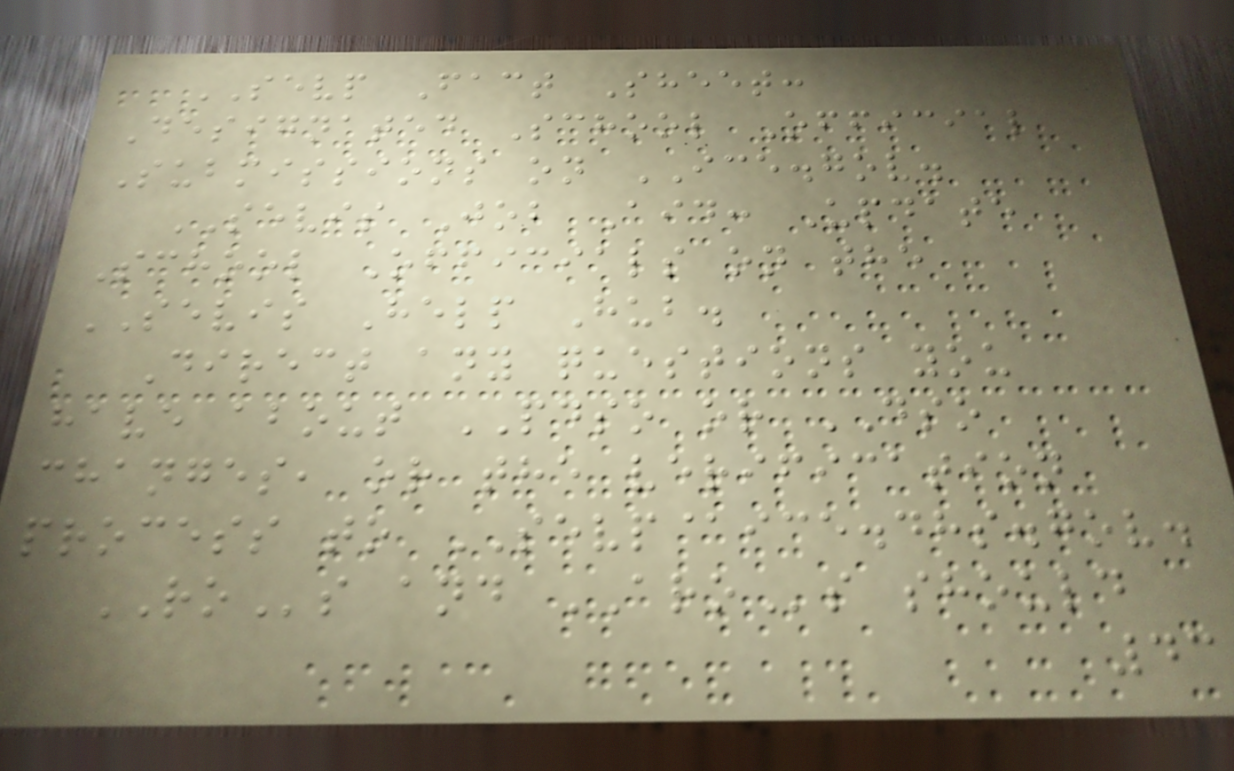SEVP Fact Sheet:
Designated School Official
Submissions on ICE.gov.
SEVIS Job Aid: Update
School Officials on the
SEVIS Help Hub.
Direct any questions you
have about PDSO or DSO
changes, or the verification
process to SEVP@ice.dhs.gov.
ROs and AROs should
43
